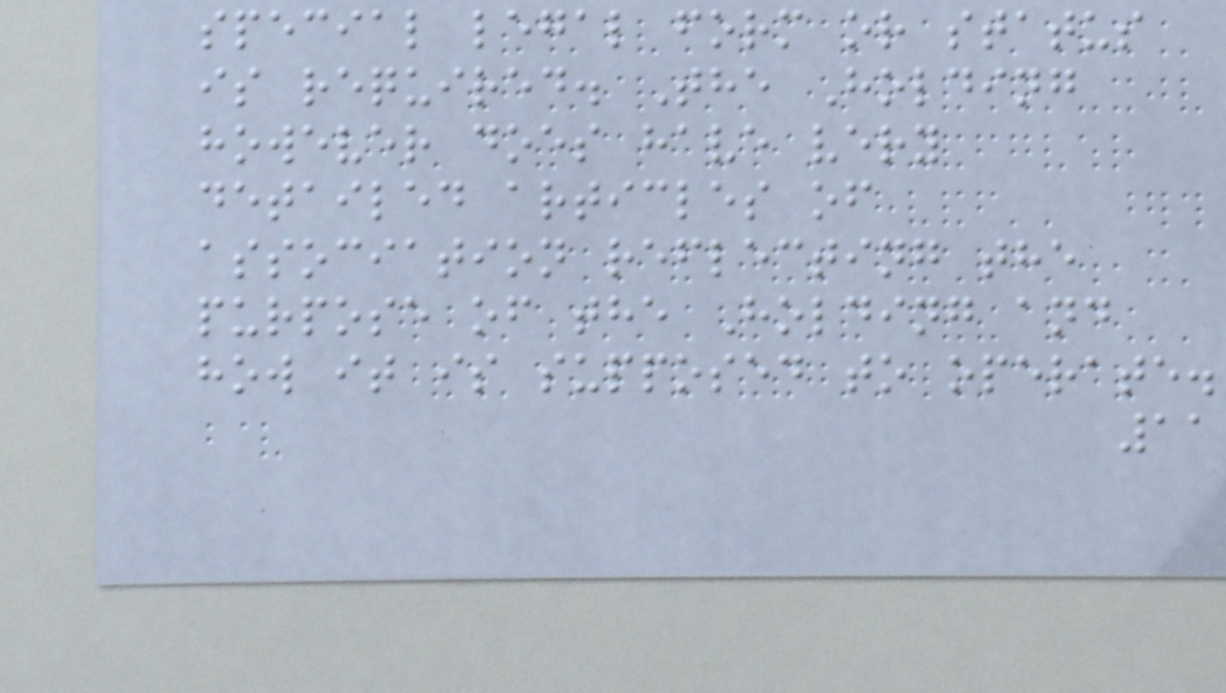special legal form or status
is required. The Holding
however does have very
detailed articles of
association reflecting the
purpose of the Holding and
how it is supposed to operate.
11
